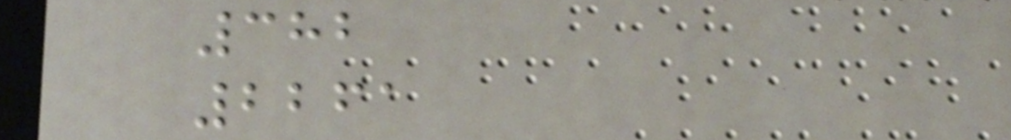382
2261
